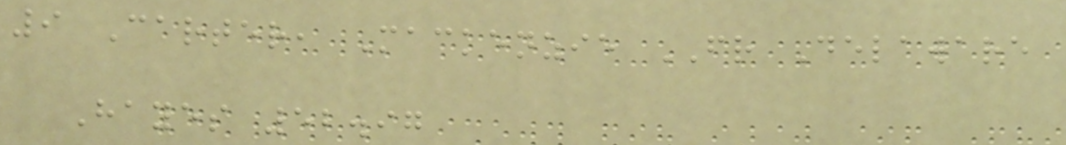9 Carter, Mackenzie FR Delaware
Hayes 52.97
